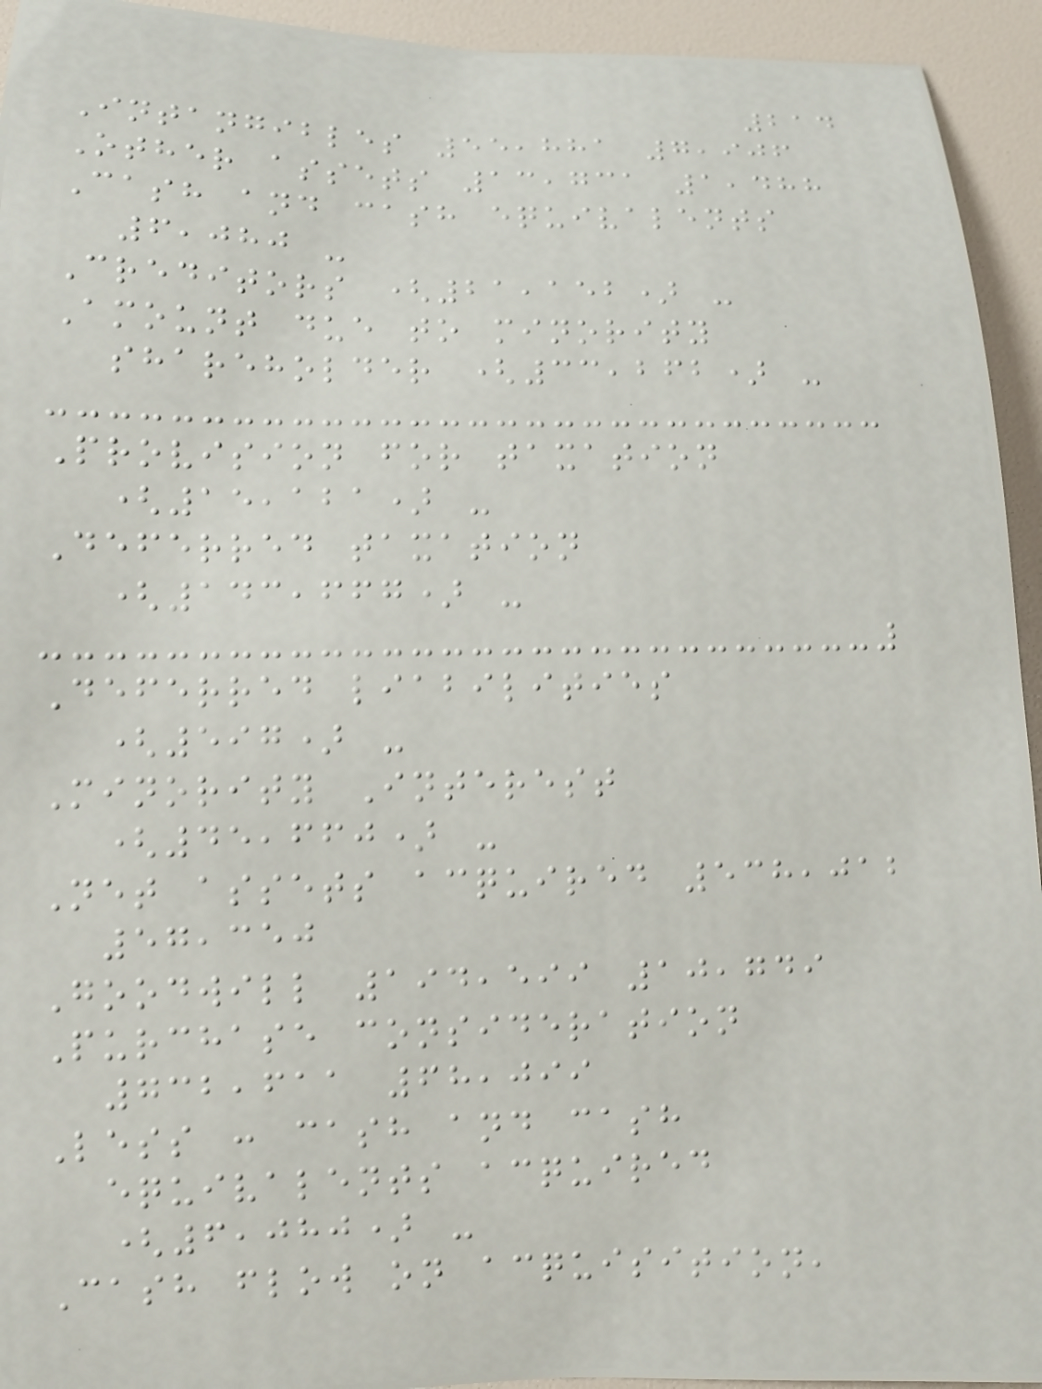214
Intangibles 55,881 7,906
Other assets 13,731 1,488
Cash and cash equivalents
6,080 -
Creditors (21,152) -
Amount due to minority
shareholder (33,262) -
Provision for taxation
(15,121) -
Deferred taxation
(143,667) -
Deferred liabilities
(597) -
Minority Interest
(45,660) -
Net assets acquired 538,012
57,350
Goodwill 194,599 10,749
Purchase consideration
732,611 68,099
Less : cash and cash
equivalents acquired
(6,080) -
Cash flow on acquisition,
